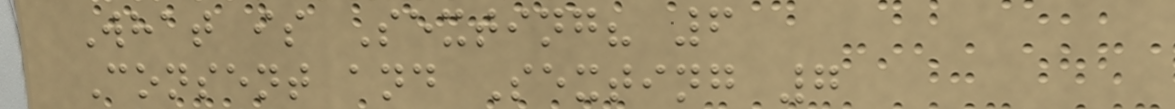What is Sexting? 6
Consent and Sexting 7
